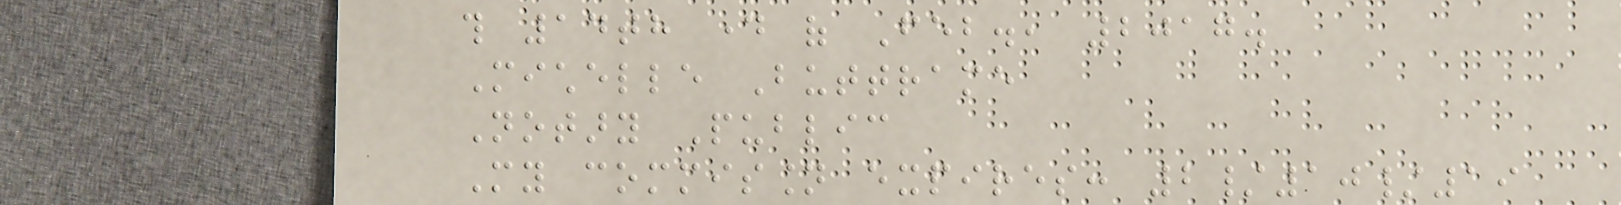this 14th day of Feb., 2017.
Michelle Buttrame
Notary Public
My commission expires: 2/10/19
